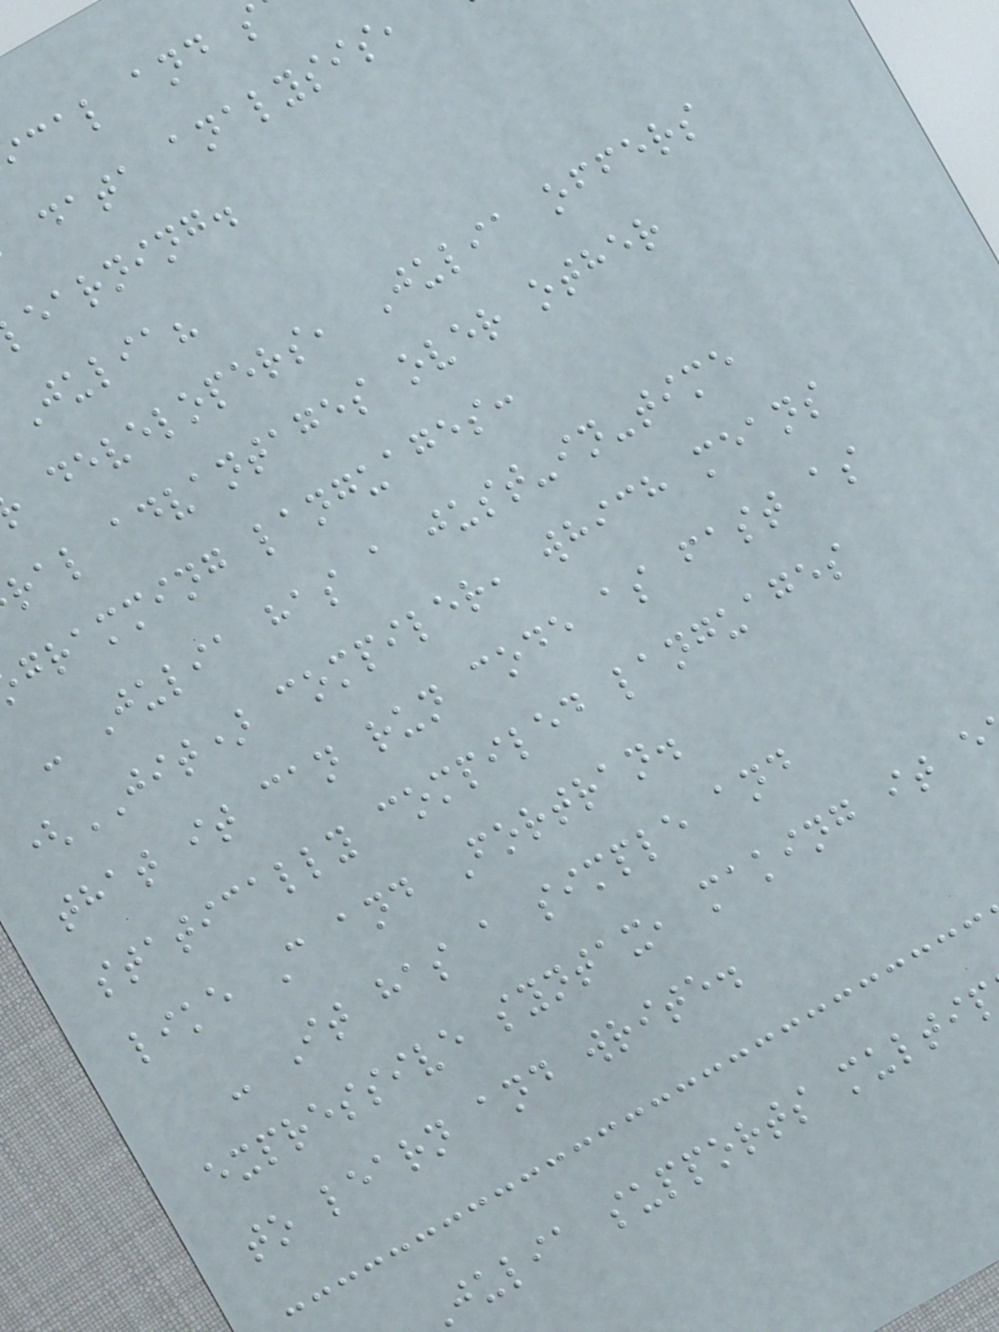cal and s
data analysis,
earning.
Julia?
developers, Julia offers
ral advantages over other
gramming languages:
- Julia has a just-in-time
(JIT) compiler, which means
that it can run code as fast as
statically compiled languages
like C and Fortran.
- It has a simple and
expressive syntax, making it e
to learn and write.
julia supports multi
